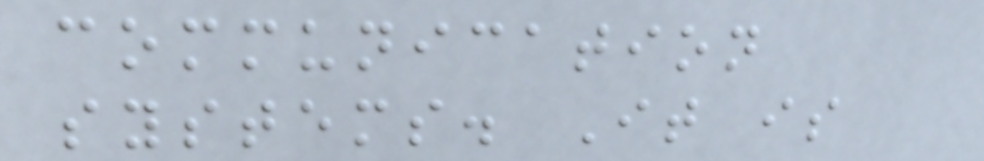communication
systems. It is
